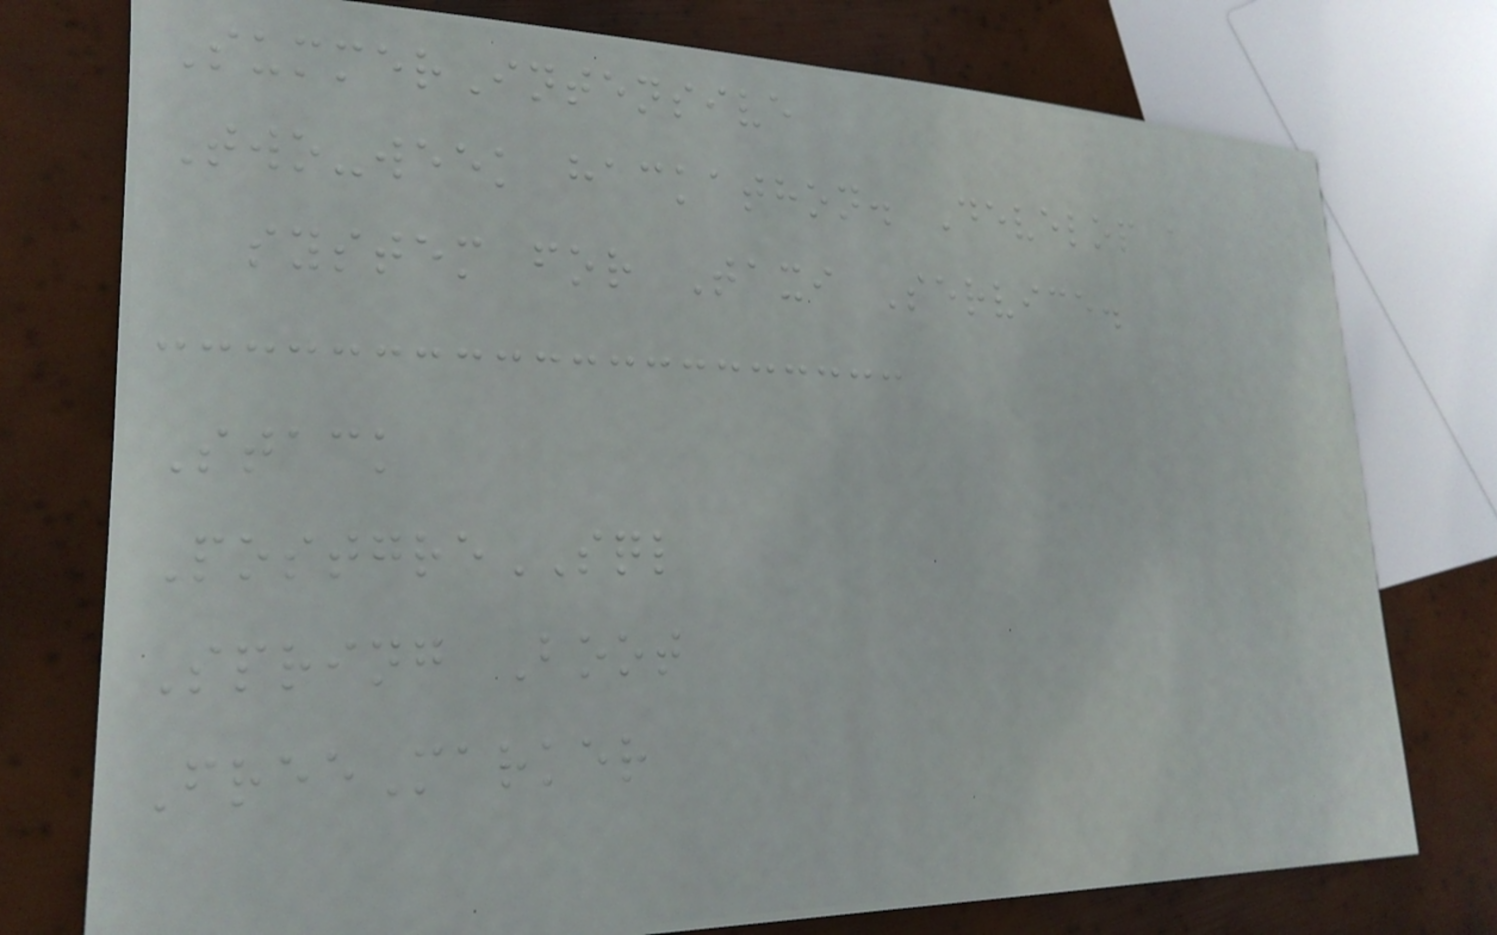SummerIntensive
Two-week hackathon. Develop a
system for Taxi Service.
Stack
PostgreSQL
Spring Boot
FreeMarker
